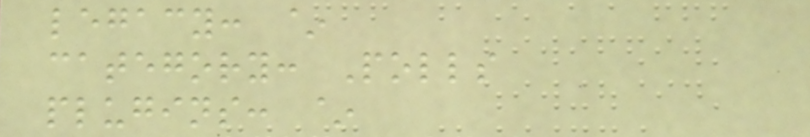legacy: ~
category: Polls
plugins: ~
